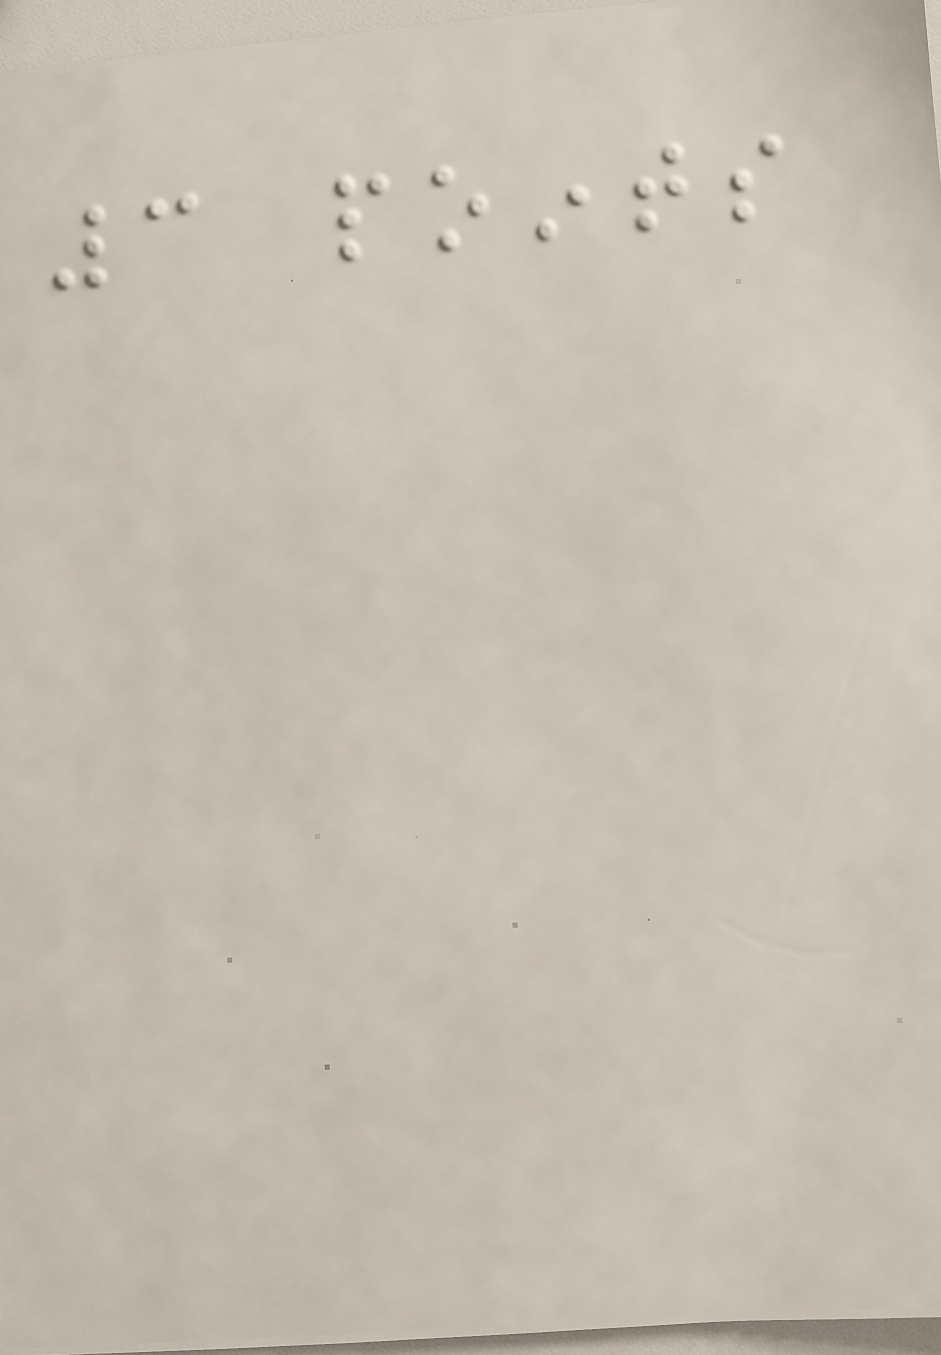3 points
